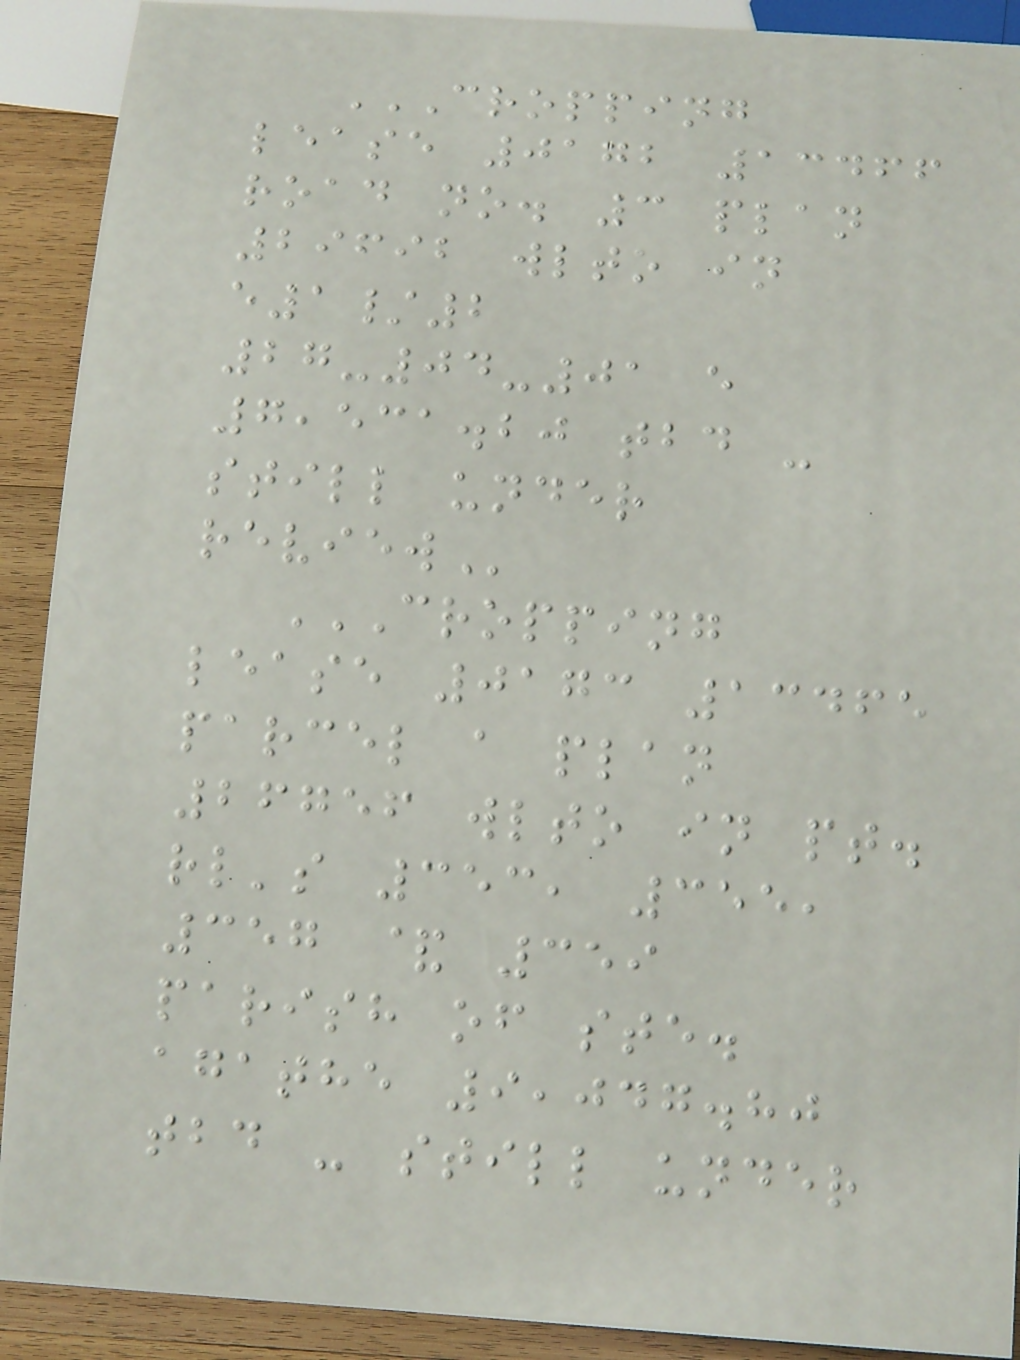CROPPING
LEASE 0172 13466
ROAD NO. 3 PLAN
29692 WLTO IN
E1/2
27-04-01 E
7,531.20 TBD -
STILL UNDER
REVIEW
CROPPING
LEASE 0173 13465
PARCEL A PLAN
26756 WLTO IN PT.
RL'S 353, 355,
357 & 359
PARISH OF STE.
AGATHE 9,047.80
TBD - STILL UNDER
